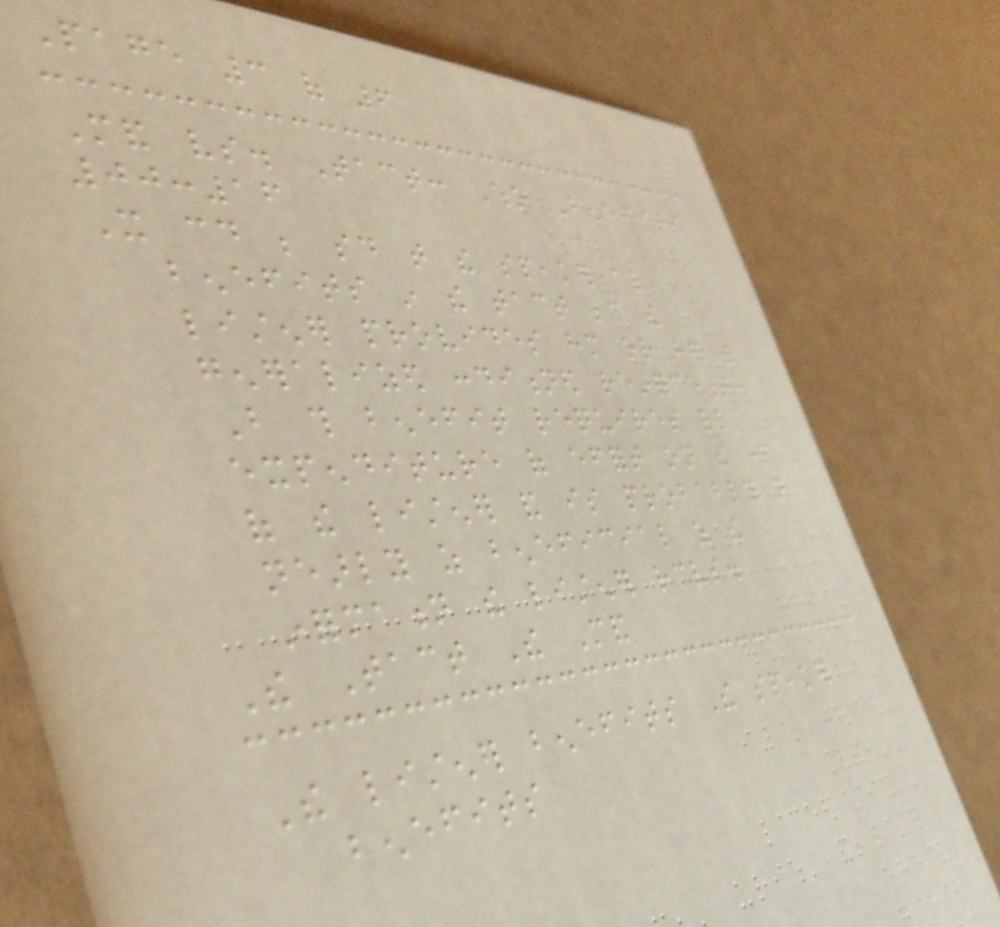Page 3 of 6
Mand vs. Tact: Who Benefits
00:16
It could be said that the speaker also
benefits in the tact because the
listener provides him or her with
generalized conditioned reinforcement.
But this benefit requires little
expenditure of effort on the part
of the listener and is probably not
nearly as beneficial as the
information the listener receives.
The Tact The Mand
The listener benefits The speaker
benefits
